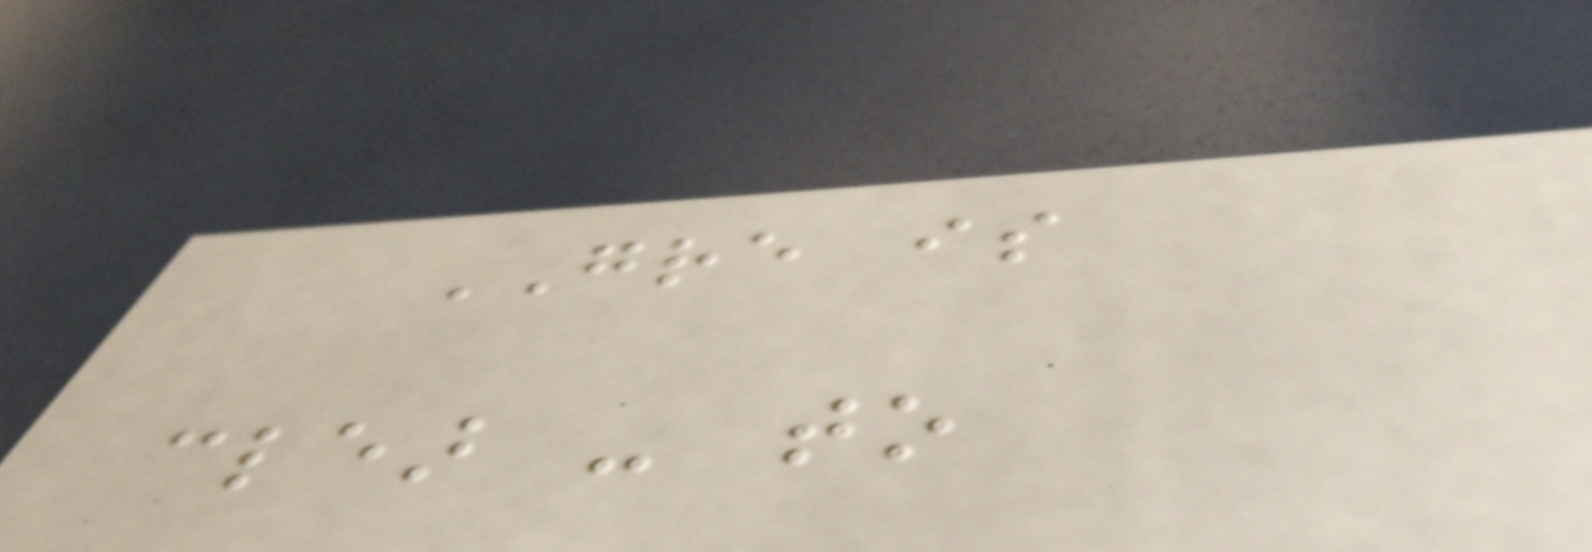GRE is
clear - to
